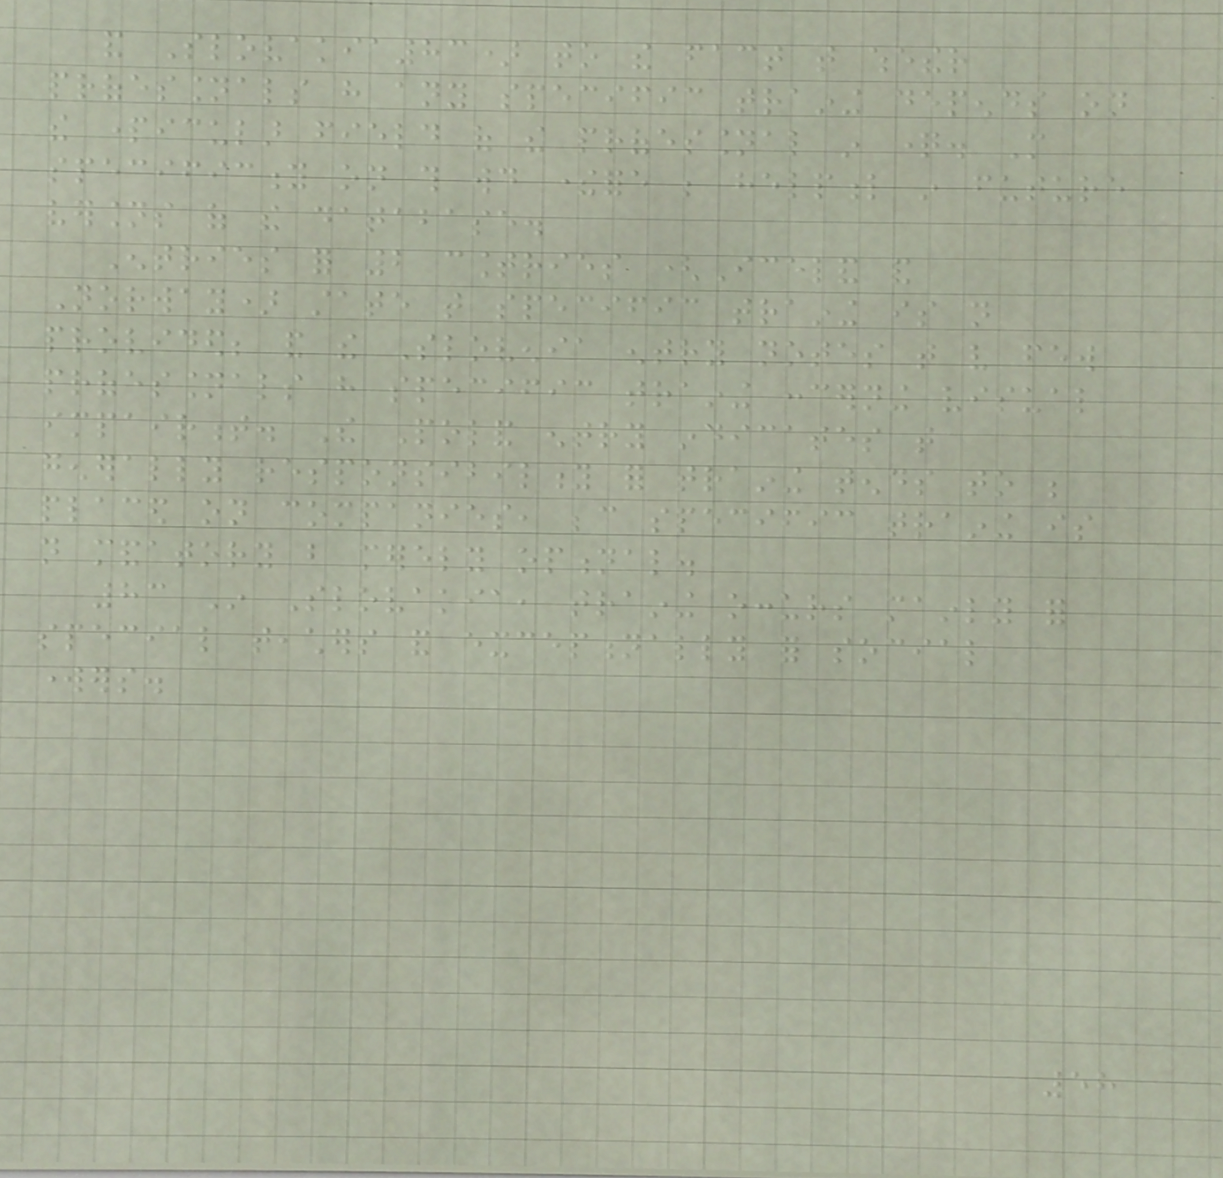and Slovakia83) to the fact that whether
professionals have any specific training depends on
the particular field of the professional in question. More
specificity on this would therefore be helpful in future
versions of the database.
Entries for 2 countries (Iceland and
Norway) state that specific training is not
provided; and the Slovenia entry notes that very few
professionals have specific training concerning visual
impairment. The Poland entry indicates that
generally responsibility for training tends to be
placed on companies, because specific training is
not mandatory but merely optional.
83 In Slovakia, training occurs mainly for
special teachers and exceptionally for social
workers.
58
